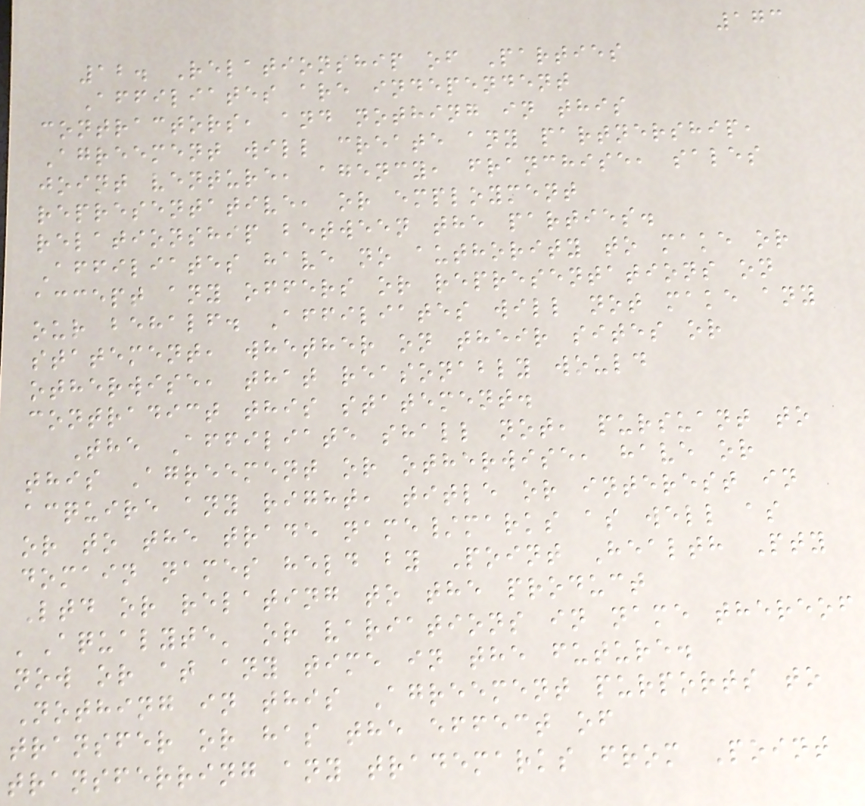173
12. Relationship of Parties
Affiliates are independent
contractors, and nothing in this
Agreement will create any partnership,
joint venture, agency, franchise, sales
representative, or employment
relationship between the parties.
Affiliates have no authority to make or
accept any offers or representations on
our behalf. Affiliates will not make any
statement, whether on their sites or
otherwise, that reasonably would
contradict this statement.
The Affiliate shall not, pursuant to
this Agreement or otherwise, have or
acquire any right, title or interest in
or to the trade name/marks as well as
domain names held by Point Health Pty
Ltd or relating to the product
'Aqualyte' or variations in name thereof
now or at any time in the future.
Nothing in this Agreement purports to
transfer or has the effect of
transferring any trademarks from Point
